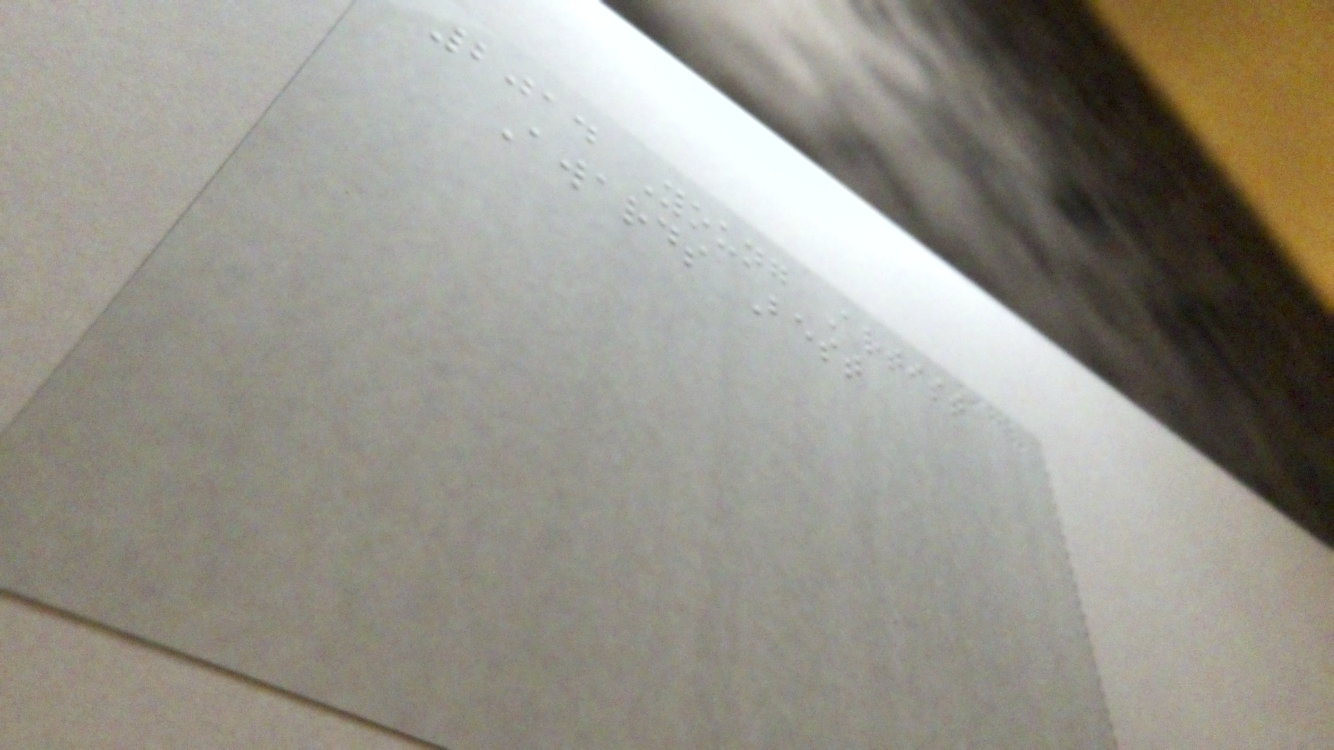2014 Young Artist
Awards Best
